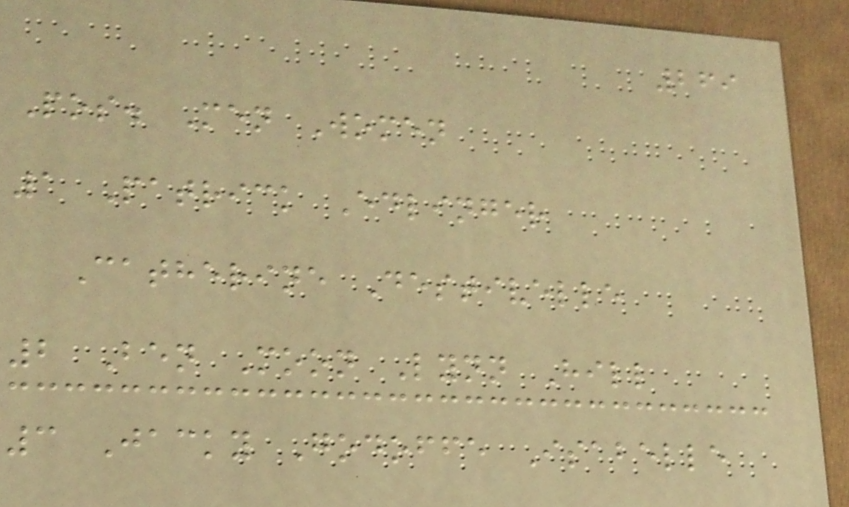269
Pos. Men Women
1 Patrick Edlinger
Catherine Destivelle
2 Ben Moon Lynn Hill
3 Jacky Godoffe Isabelle
